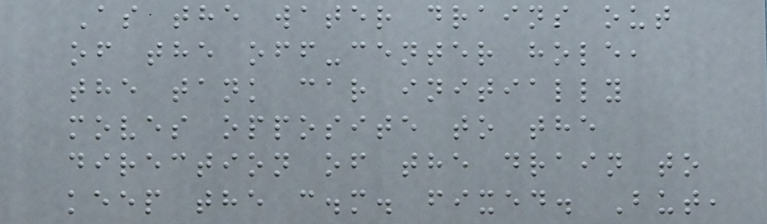As the water drains out
of the off-center hole,
the tank car initially
moves opposite to the
direction of the drain to
keep the c.m. fixed. But,
